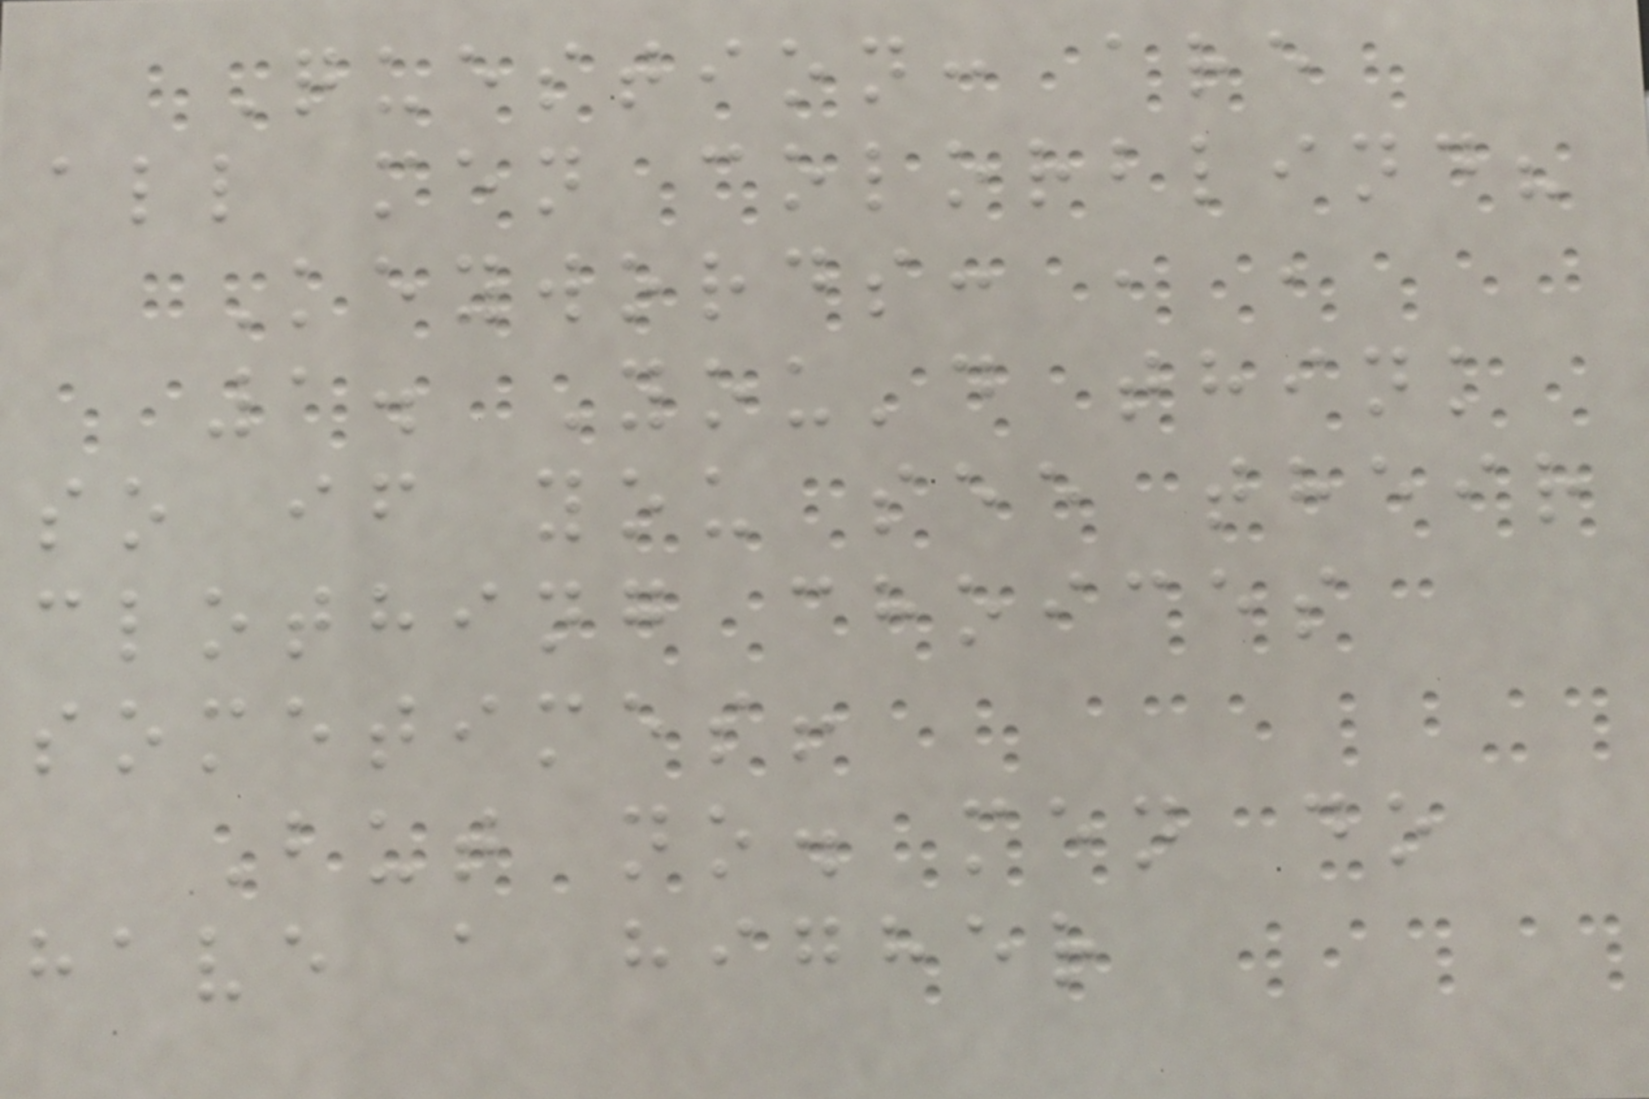Question: are
all men colorblind?
Keywords: , ,
1. You'd think
so if you see their
clothing choices
sometimes!
But no. men do
have a higher
